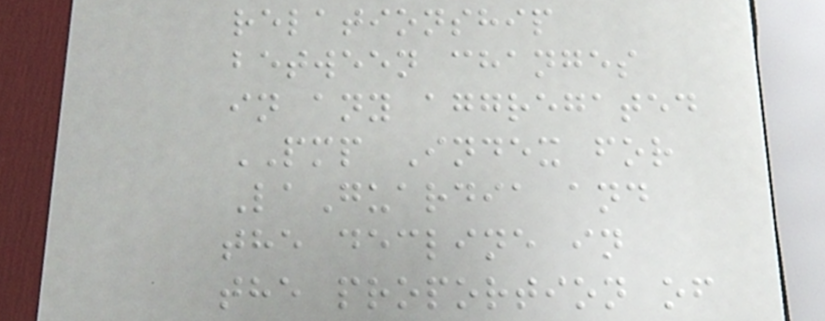relationship
between changes
in any aggregated
PMP Index for
LaGuardia and
the decline in
the proportion of
